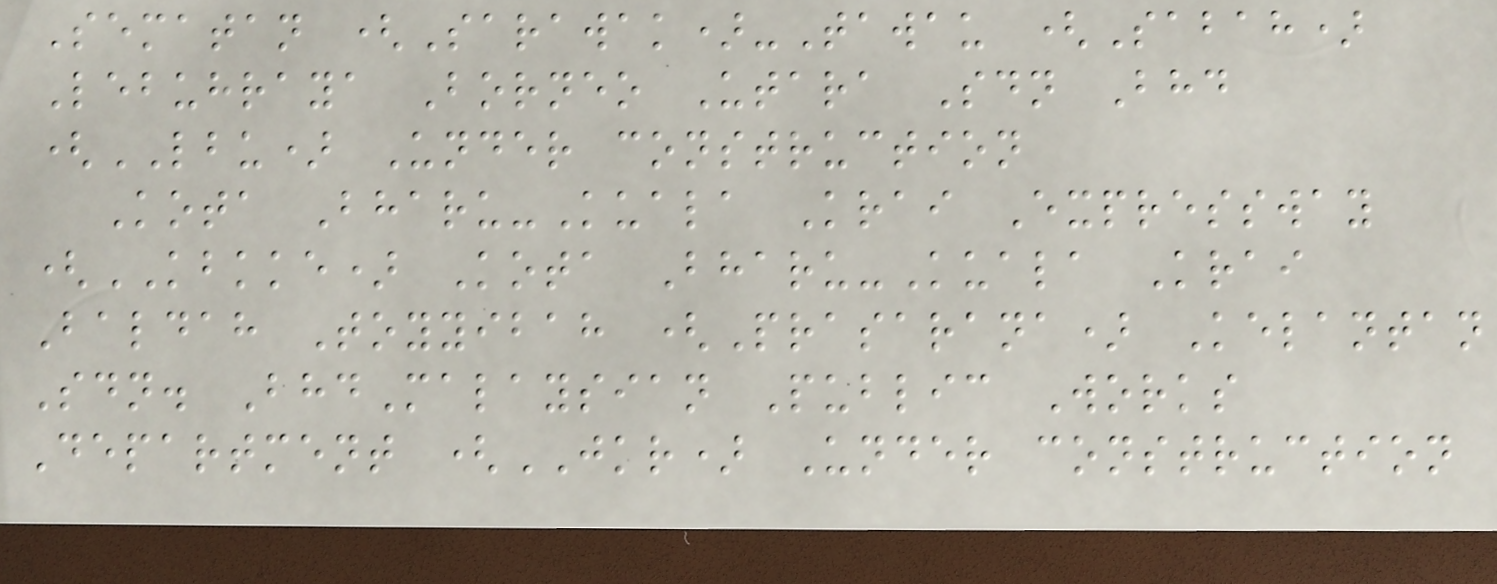Sematan (Sarawak)-Tawau (Sabah)
Lebuhraya Borneo Utara Sdn Bhd
(LBU) Under construction
Kota Bharu-Kuala Krai Expressway
(KBKKE) Kota Bharu-Kuala Krai
Baldah Toyyibah (Prasarana) Kelantan
Sdn. BhdMalaysian Public Works
Department (JKR) Under construction
